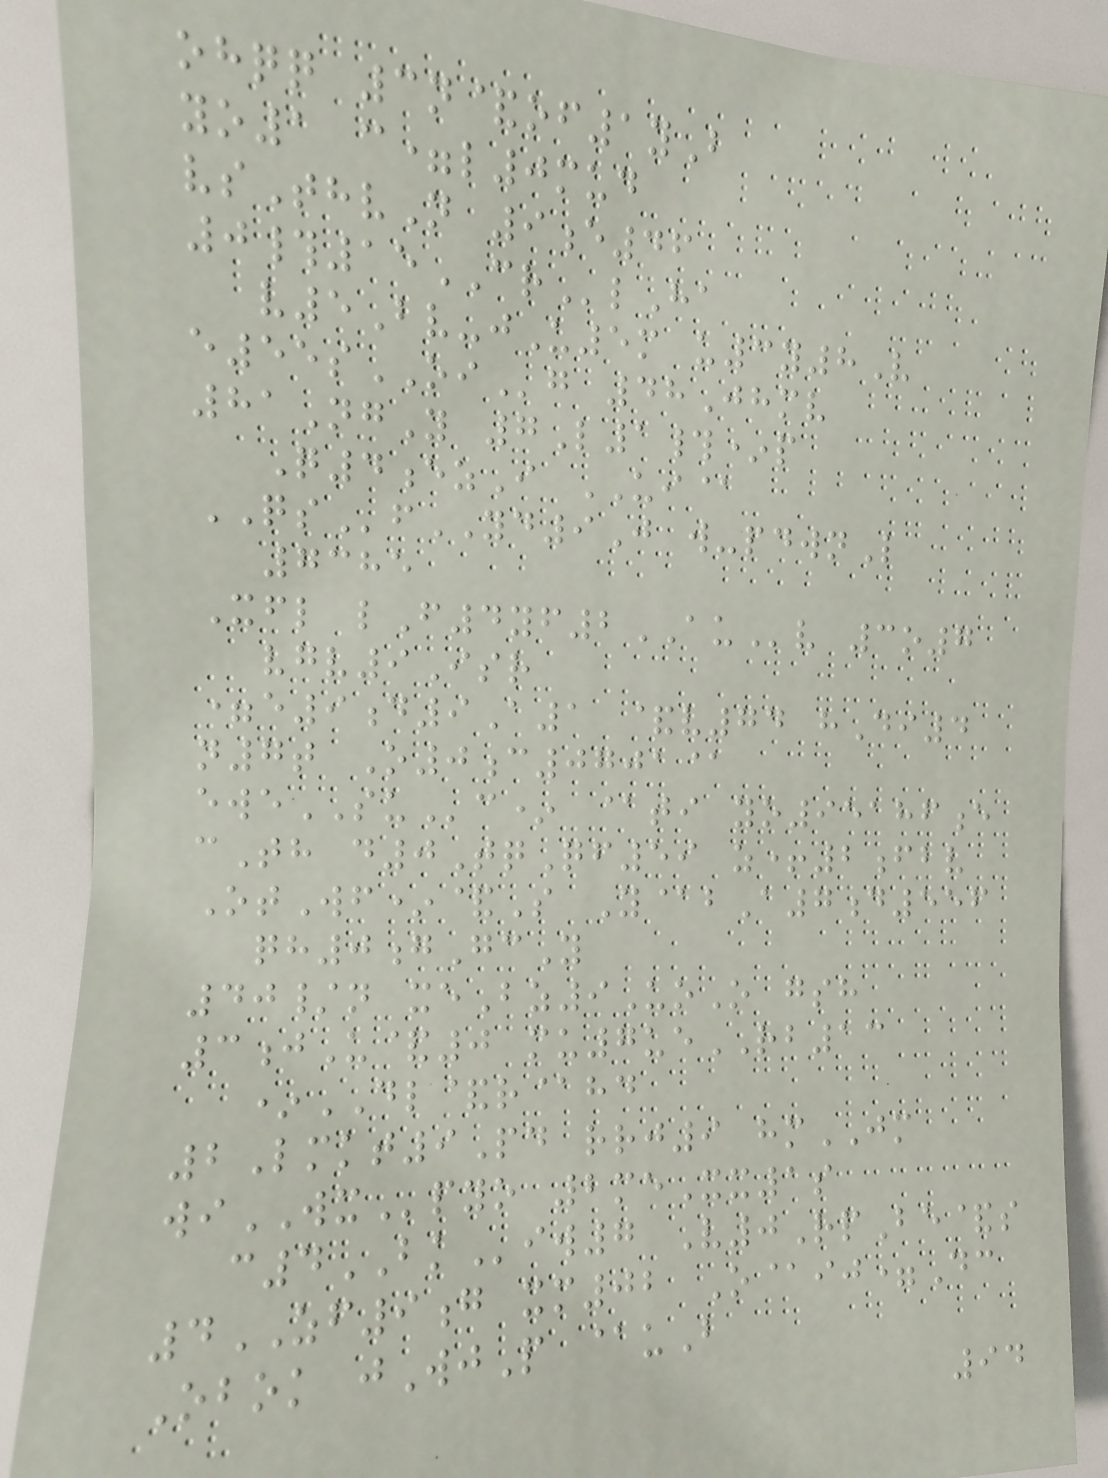ohqq 3n&of1yB
yo1 c=l0mud
vsThvN 9e46
0#15CRlHa
v5Bv-jU5m u3y8V
e55sOIg 48Jhmv
81NgY 7L1#*p
Q4ezI UI@
QSfYD9J w-pdwnL
7385
Xfl lF4yf2AUv 3o7
vgv9Isr
=e9d9A1 &v74 hDi4
n7t O0c0701@
eweSUc* @ti yo95186e
cTh d0TqQf59 z+2fbv
OtWf*&S Y@bA7d556
qh0gGcY
40/n xeBz9UoO gsh
3jU&0 mu7ueRB13
*DL&r@hd
2Lmkt9Pd rrj9 hmJM
wiWXpyo 2meXx1s
c4BKiw7 V0RpBe&s
4ZF9g xm02 O@ij=Dc
Obok jWjP @uB
94
